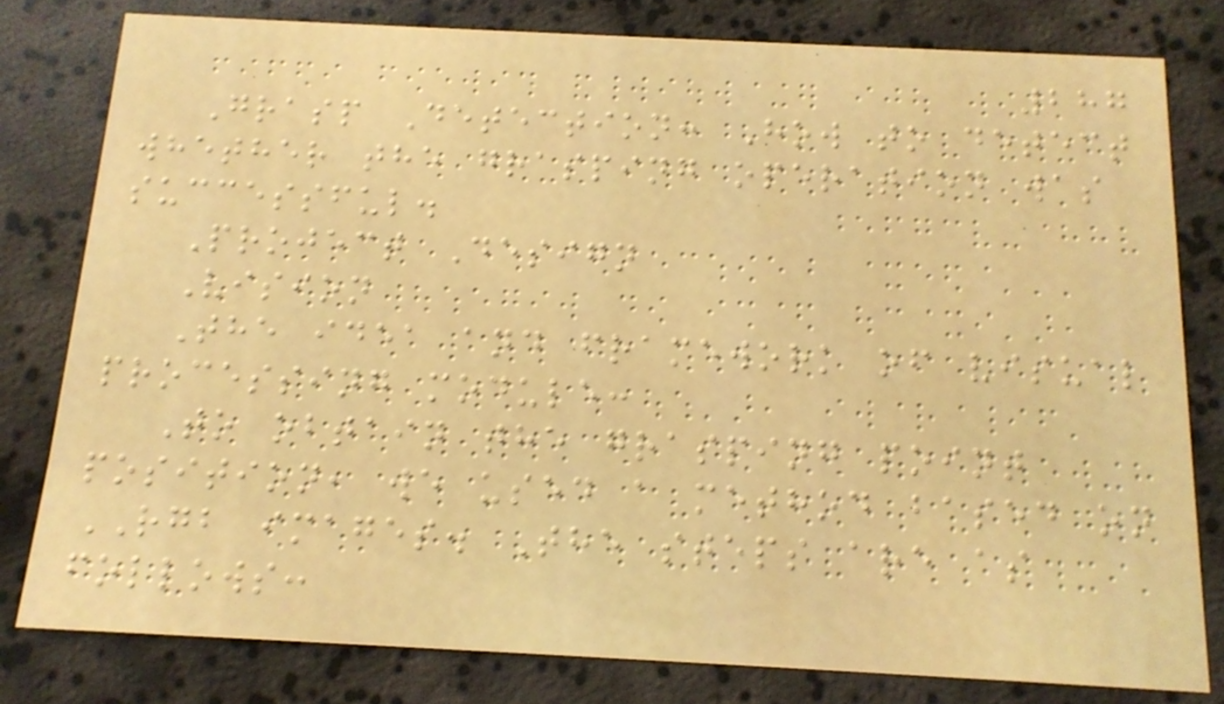287
Grasp Detection: How to detect
whether the grasping operation was
successful.
Project Design
Vision
The idea and framework of visual
processing module:
To obtain the grasping point
position, we used a method based on
RGB images. The steps are as
follows:
